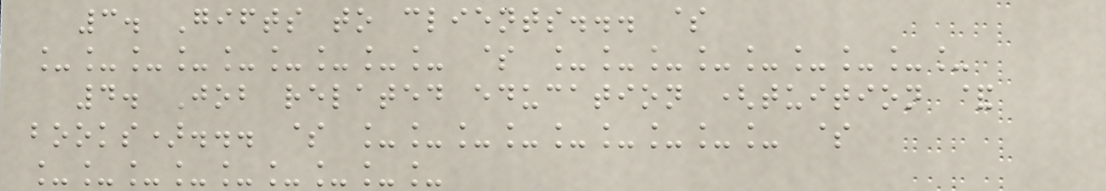3. Gifts to clients... $
_________ $ _________
4. Job related education (tuition &
books)... $ _________ $
_________
